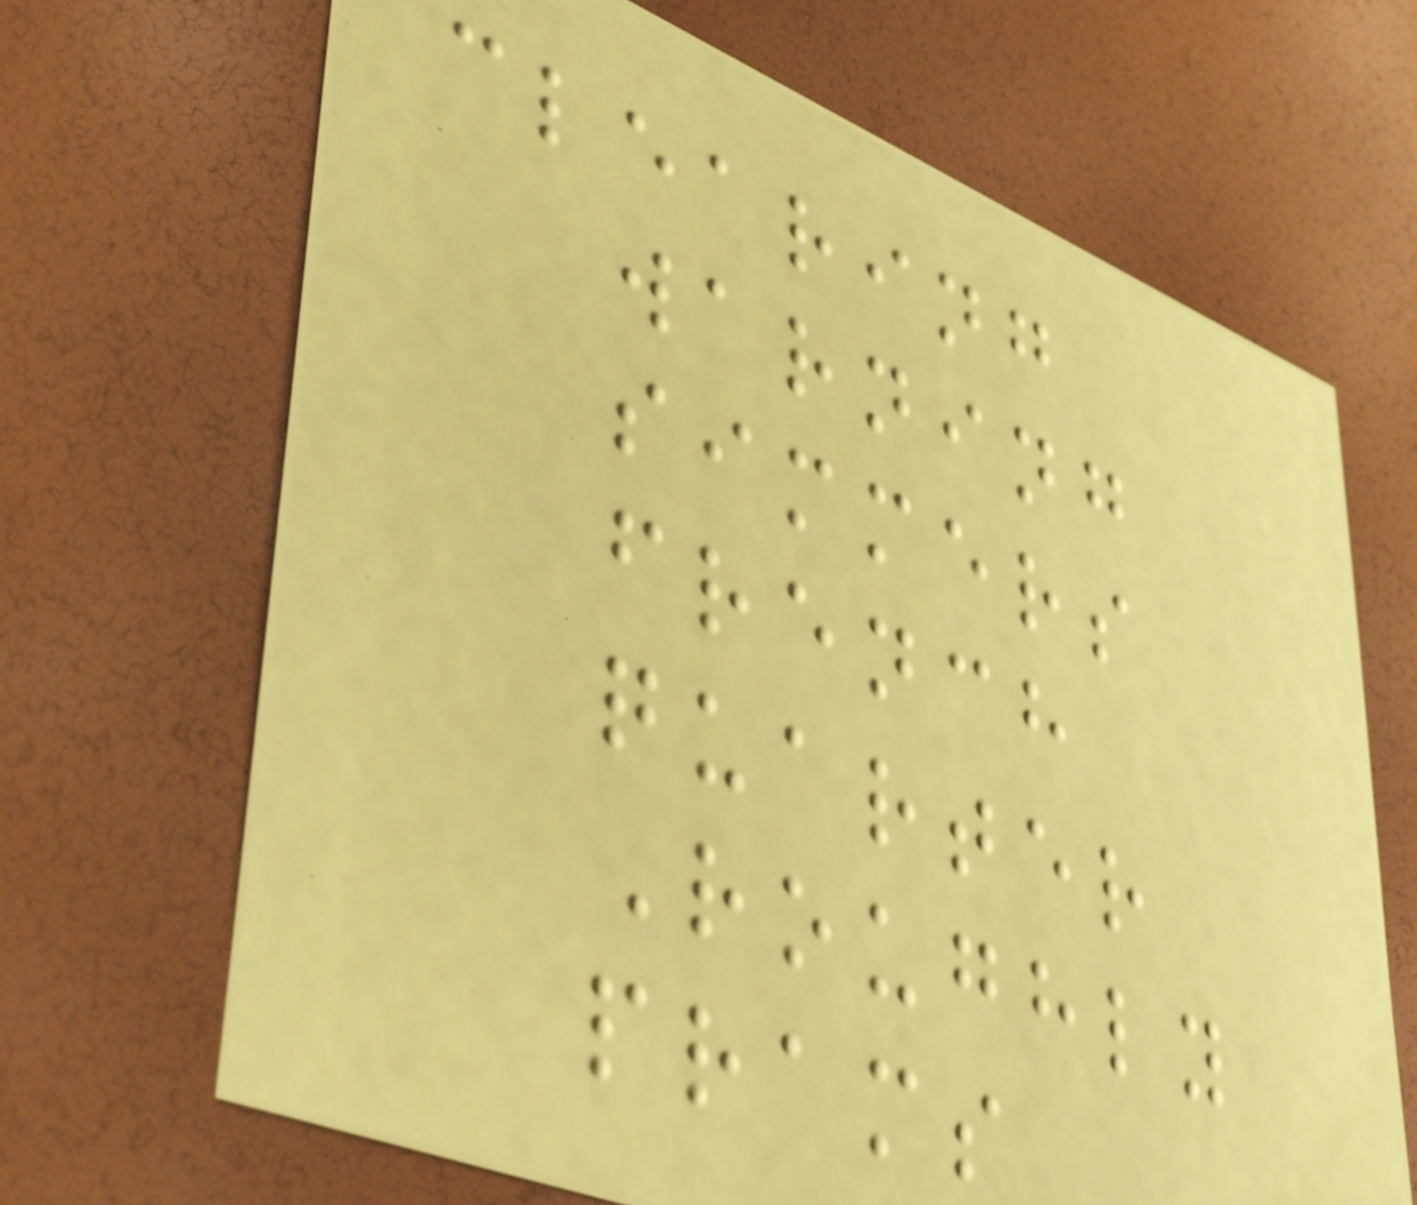clearing
warning
simmers
french
quarter
Roughly
prams
